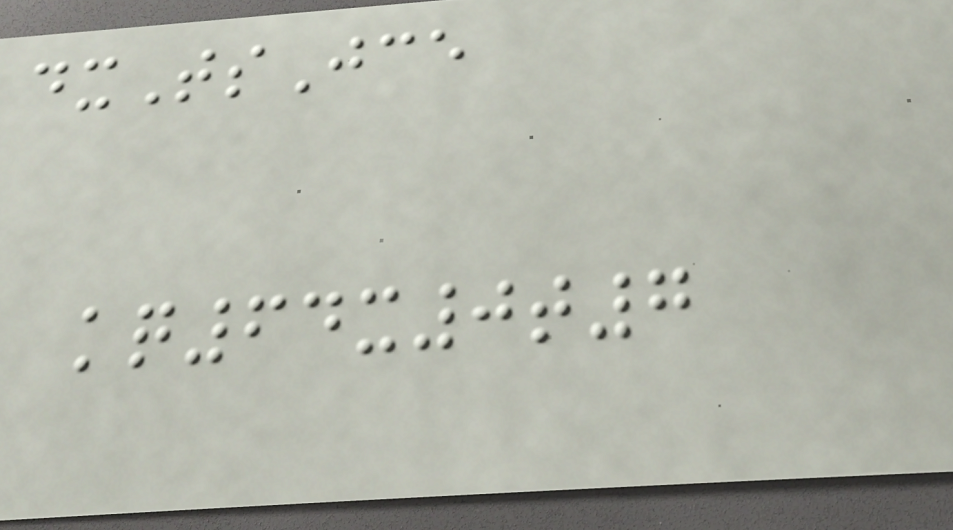dxTsJce
kq64x0t7
